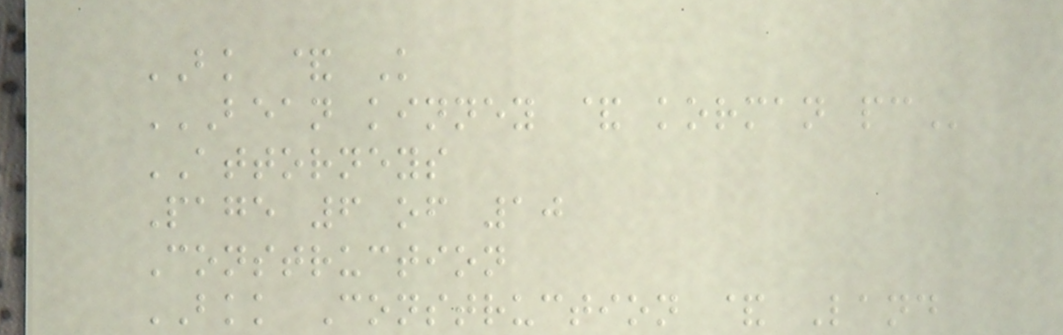BK & K
BEAN KINNEY & KORMAN PC
ATTORNEYS
Page 6 of 10
Construction
BKK Construction & Land
